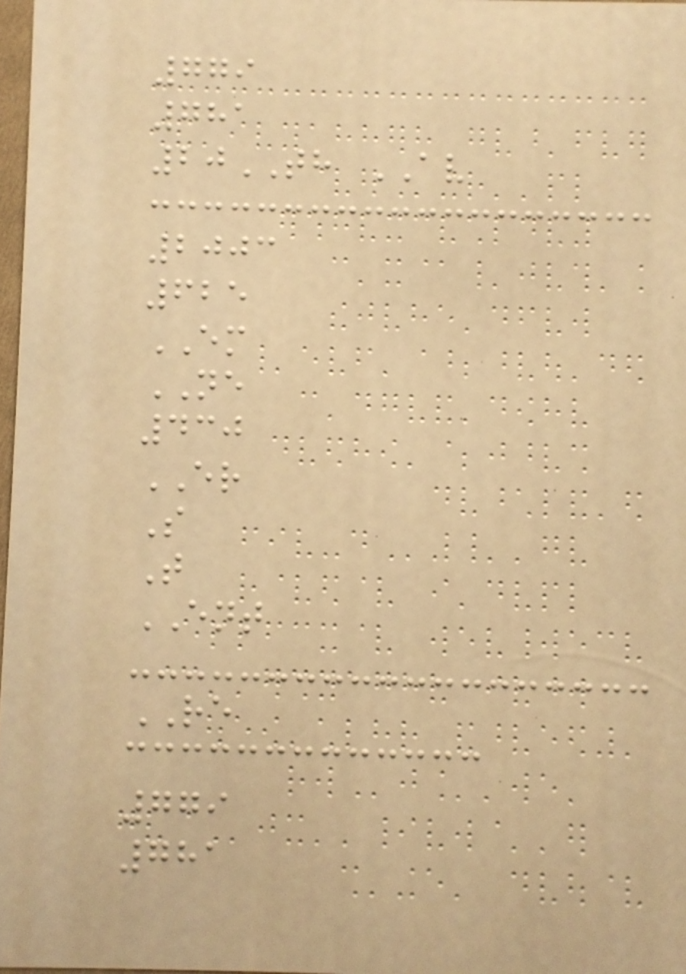779
781
20TH AV
2003
625
EM
NE
430
ER
S
T
ENT
RE
779
781
